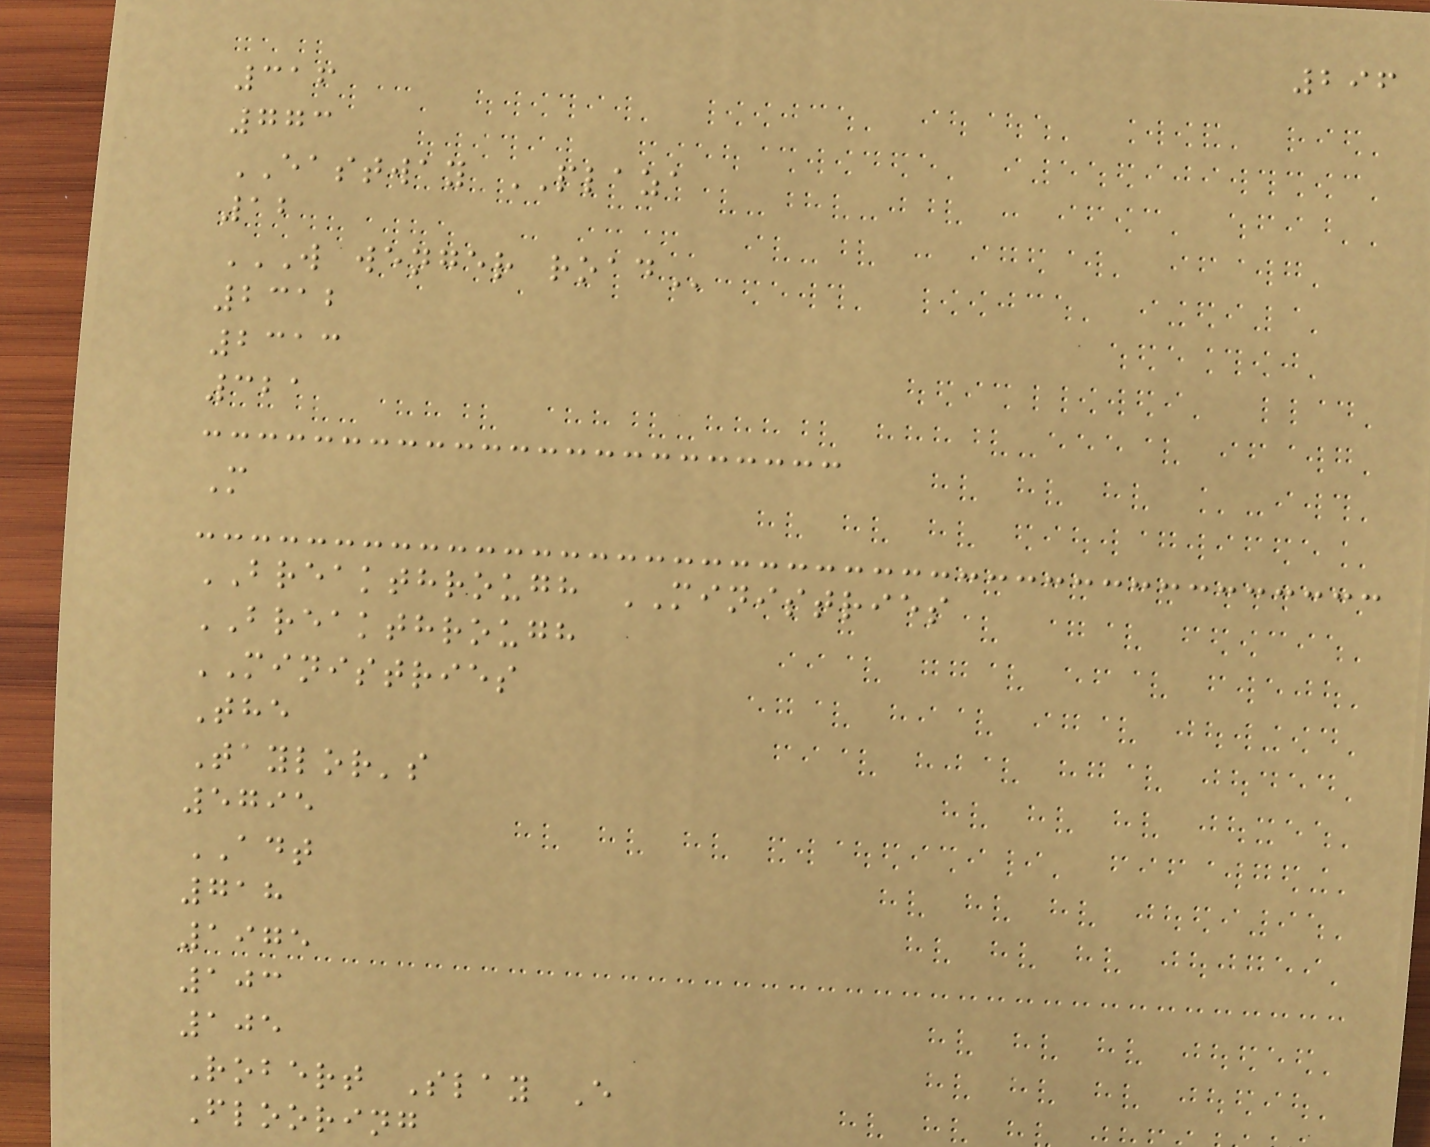296
316
773
EASTWAY PLAZA
12
W WENGER ROAD
2312
2313
321
M
BREAKTHROUGH MINISTRIES
BREAKTHROUGH
MINISTRIES
The
Taylor's
5795
ADT
718
1975
103
105
Robert Slay E
Flooring
